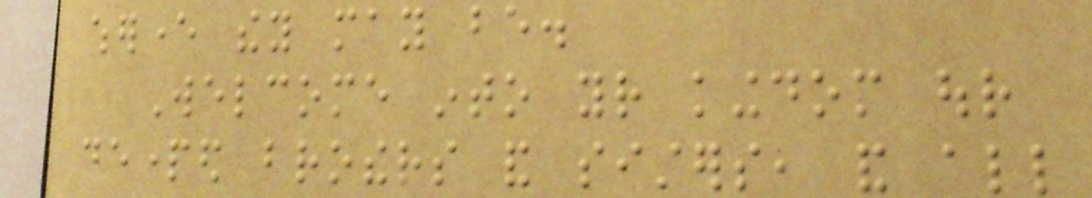wherever they may be.
Welcome into your kingdom our
departed brothers and sisters, and all
